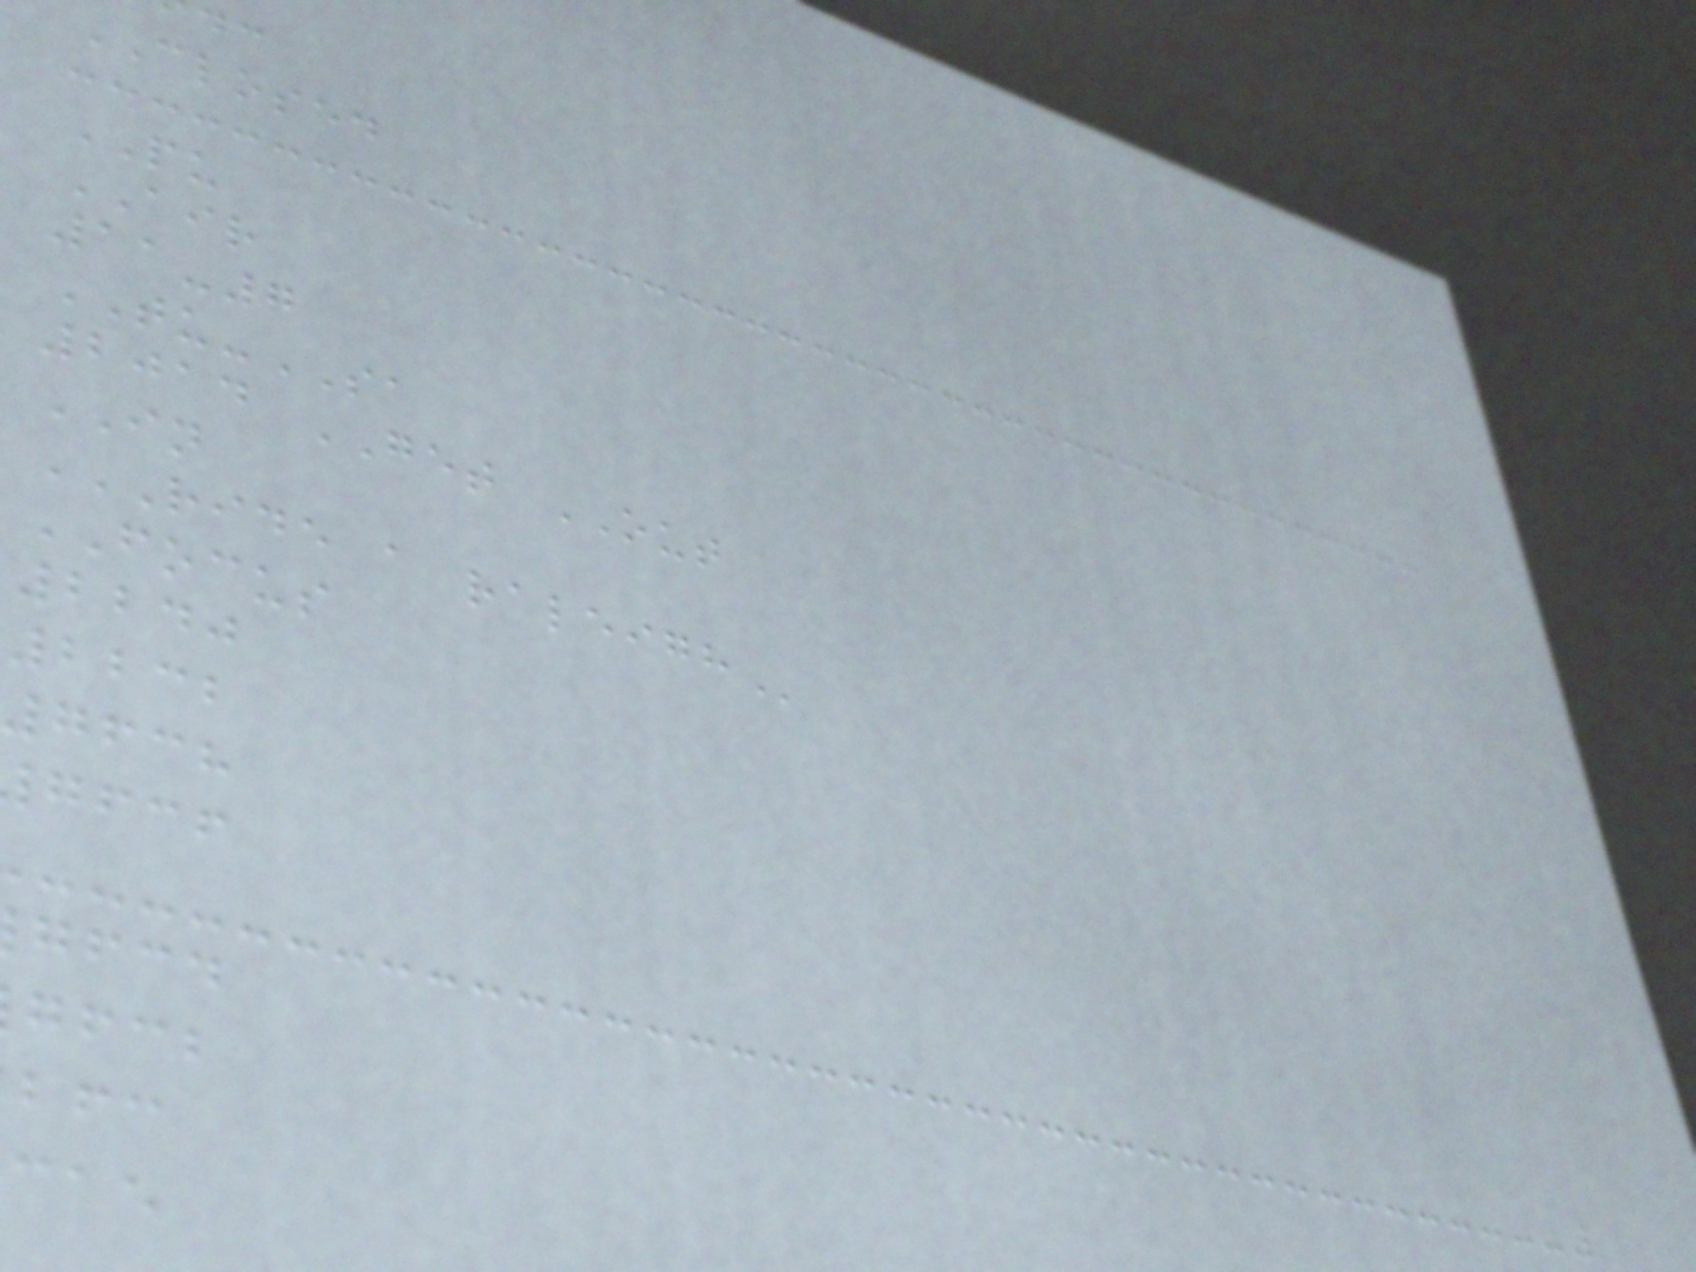CLOSED
PU
AIR
11-7
TU-SA
2014 GET OUT
IN
RIDE A RALEIGH
FOCUS
2240
2232
7638
gfcf
gfcd
gfcb
